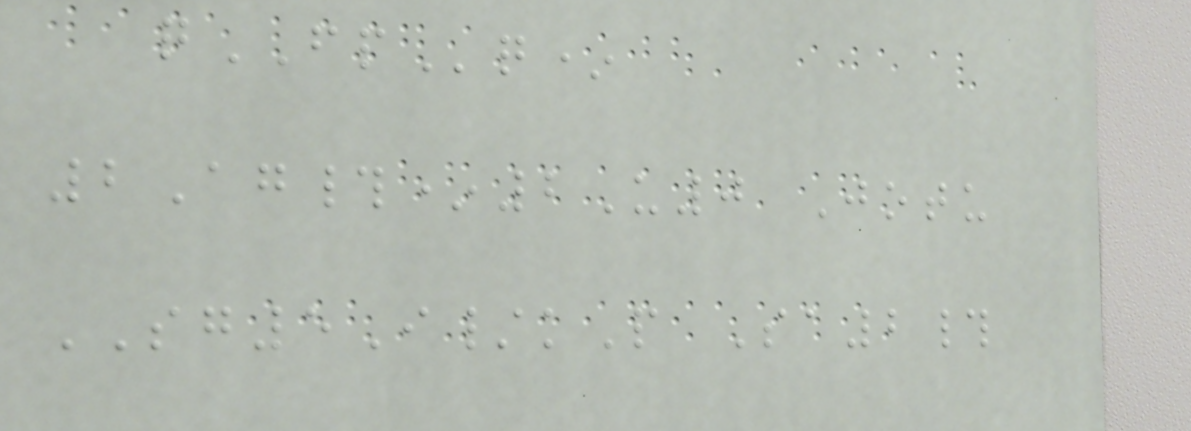qFPq*
2Ag#*2U0 Jotu
SG5I/kP Sa2#
